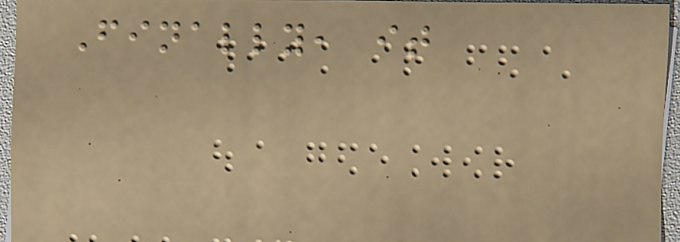Finally, it
